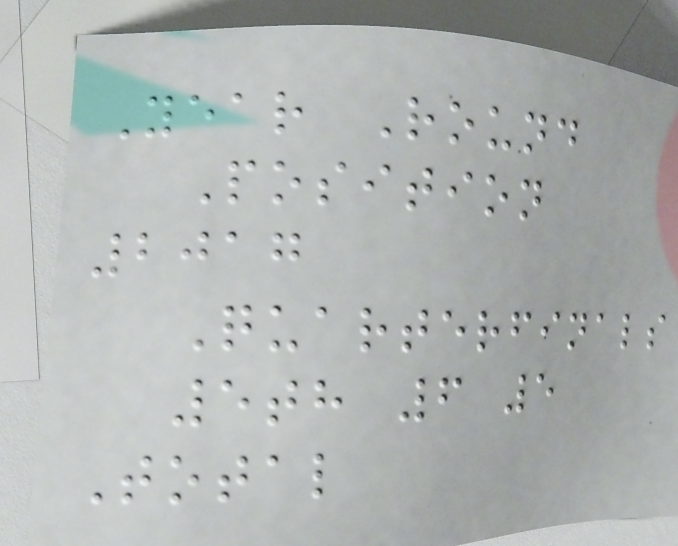Year Round
Position
2017
Quarterfinals
5th 6 5
Total
